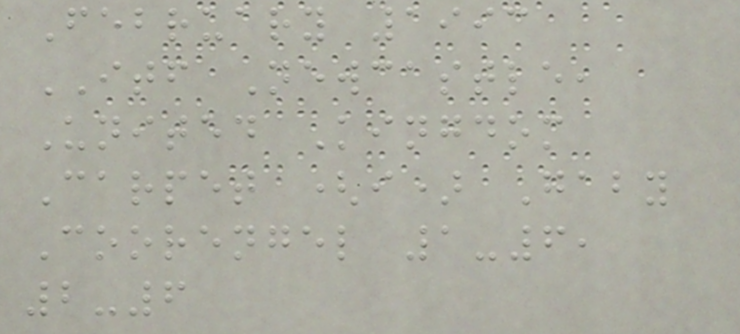February 1993
ITF Newcastle,
United Kingdom
Carpet (i) Gaby
Coorengel 1-6,
2-6
